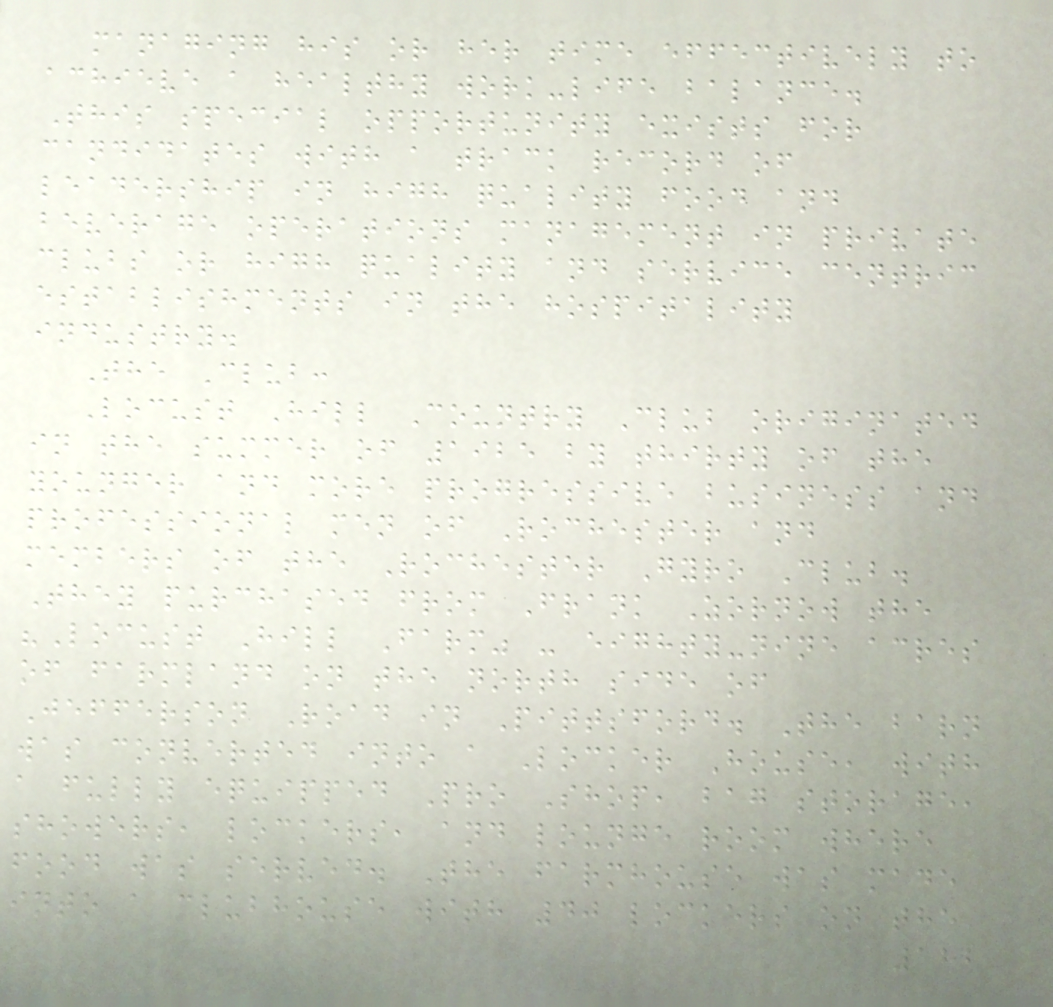managing his or her time effectively to
achieve a healthy work-life balance.
This special opportunity exists for
candidates with a track record of
leadership in high quality food and
beverage operations management in private
clubs or high quality and service centric
establishments in the hospitality
industry.
The Club:
Locust Hill Country Club originated
in the summer of 1925 by thirty of the
younger and more progressive business and
professional men of Rochester and
members of the Rochester Gyro Club.
They purchased from Frank Zornow the
"Locust Hill Farm" - eighty-nine acres
of farmland on the north side of
Jefferson Road in Pittsford. The barn
was converted into a Locker House, with
a fully equipped Pro Shop, bag storage,
showers, lockers, and lounge room where
food was served. The farmhouse was made
into a clubhouse with 40 lockers on the
182
